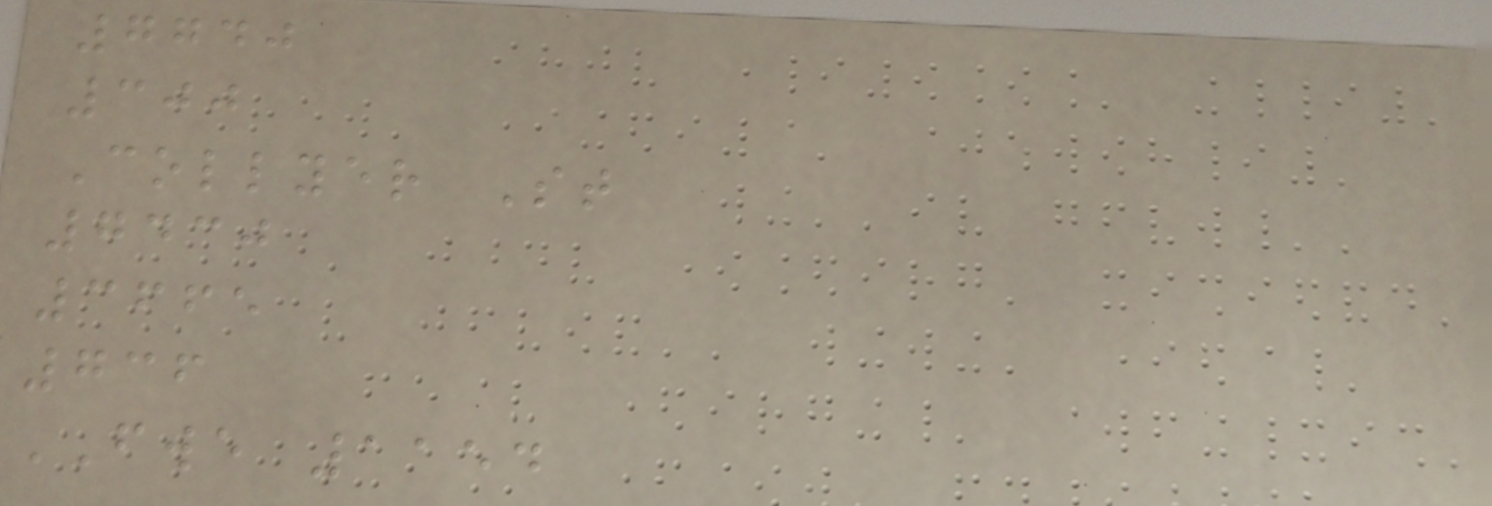7740
300
Collyer St
7430
3665
736
FWE 1154
